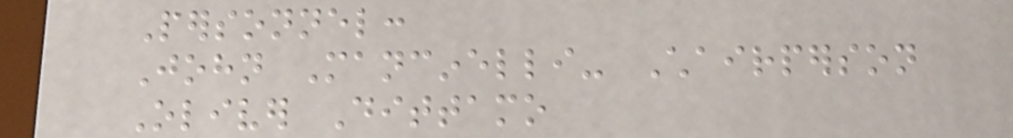Personnel:
John Mancinelli- Chairperson
Oliver Dittamo
